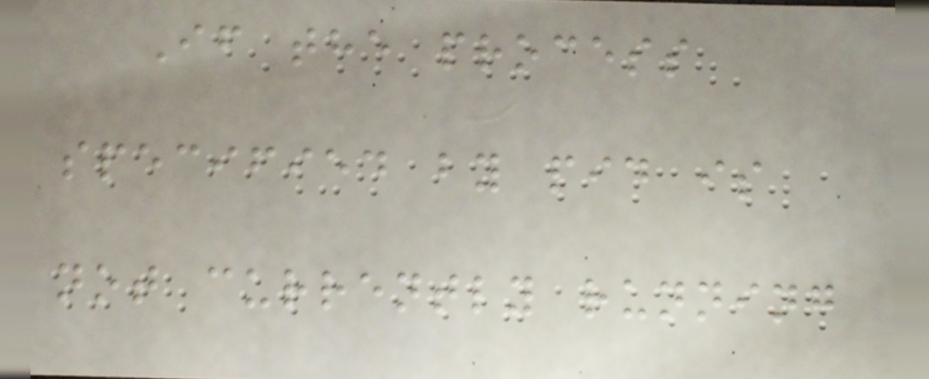If the process
specified by pid is
not currently running
